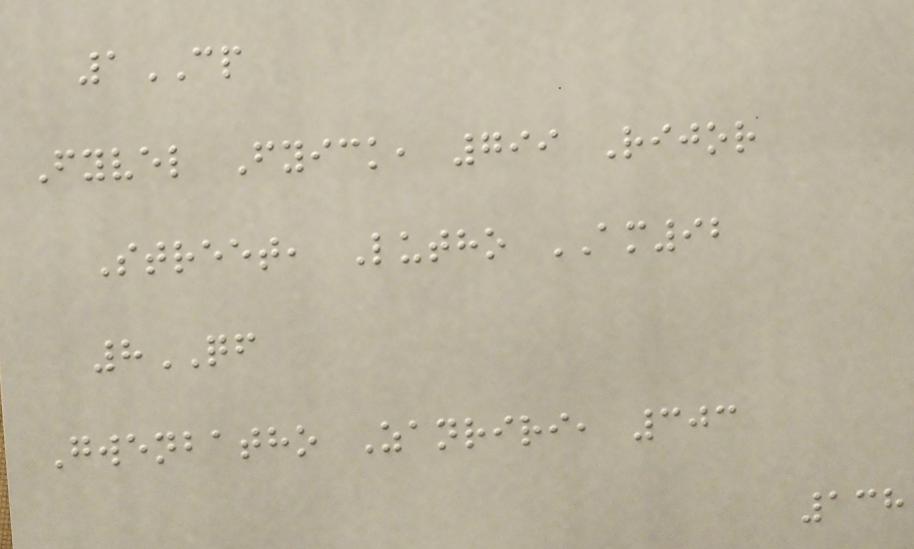1CP
Fyvel Fyick, 799 Rijor
Street, Lutho AM92
8QF
Gwenbatho Zanriri, 303
138
